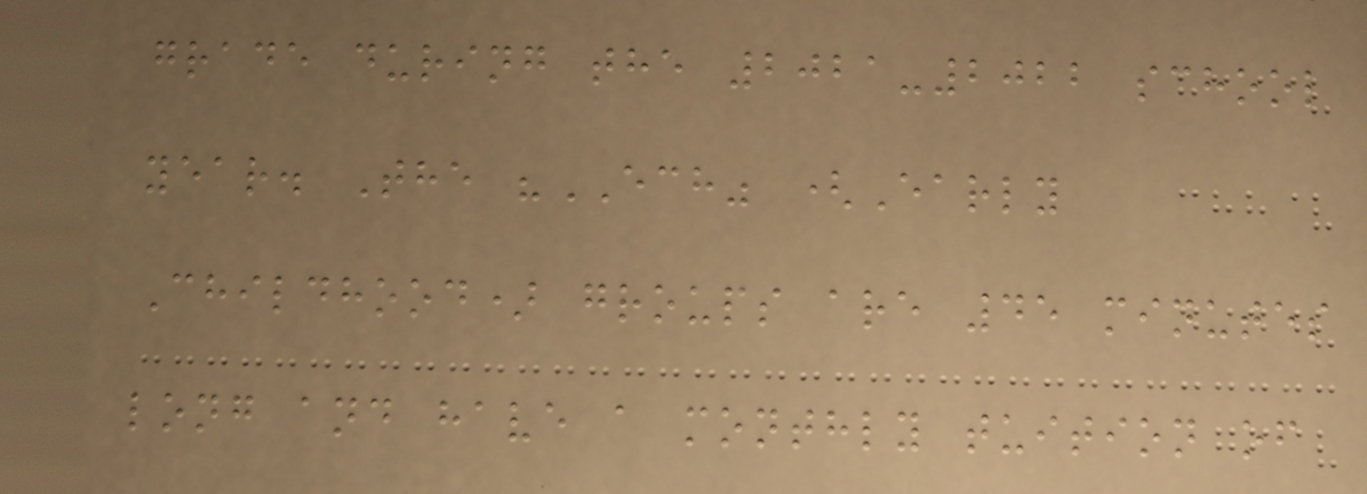grade during the 2021-2022 school
year. The "ECH" (Early
Childhood) groups are 45 minutes
long and have a monthly tuition of
